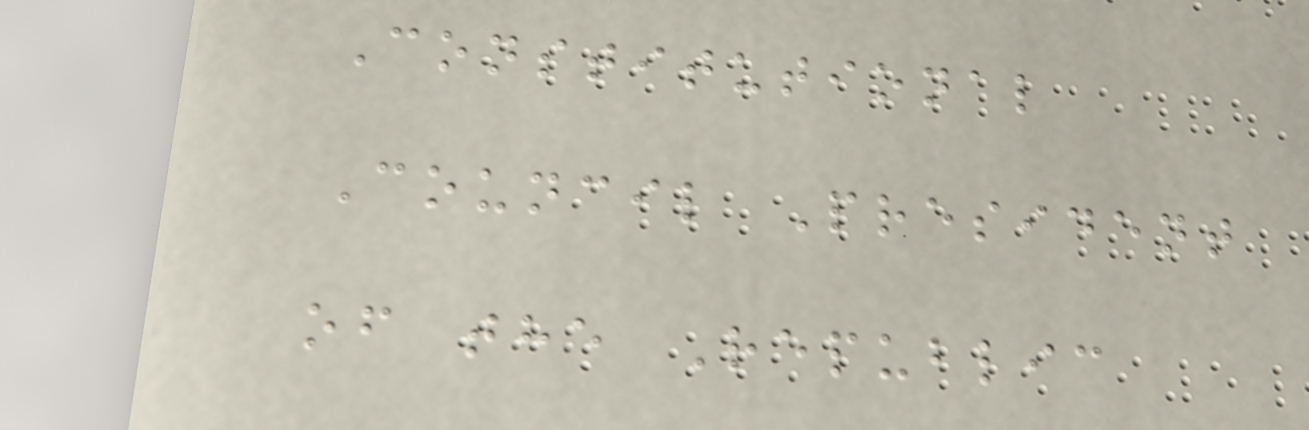Constitutional
Council President
of the Republic
